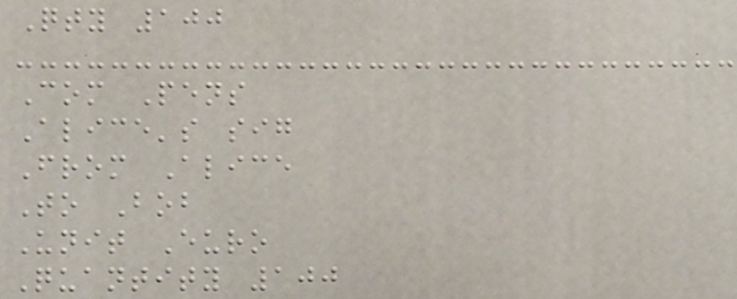Qty 100
Com Pens
Alice's sig
From Alice
To Bob
Unit Euro
Quantity 100
